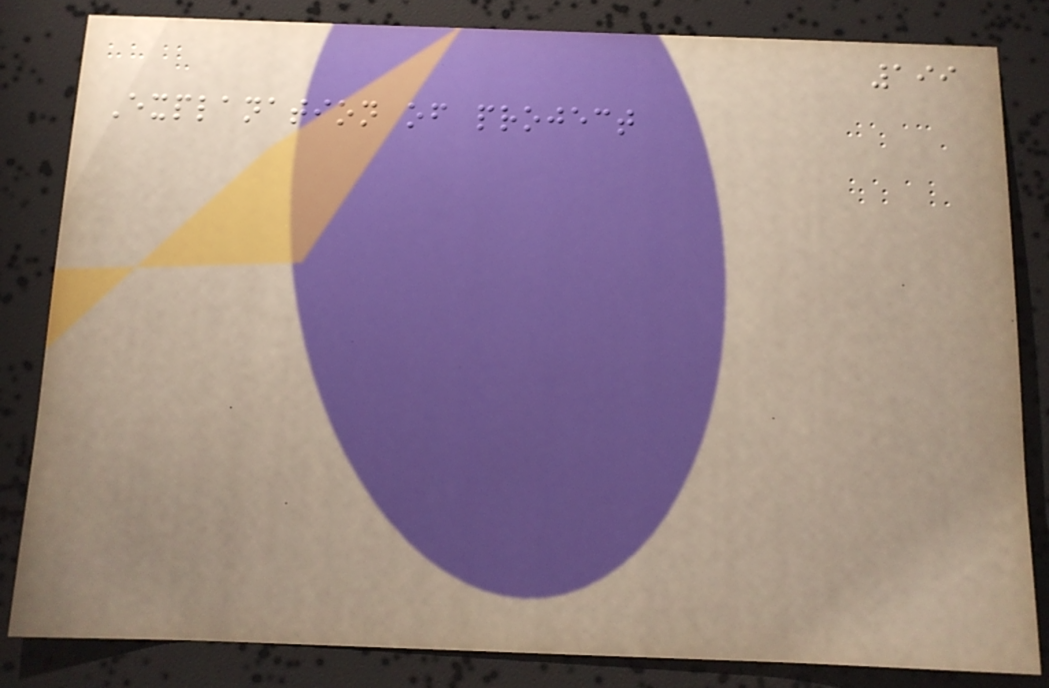199
Explanation of project
